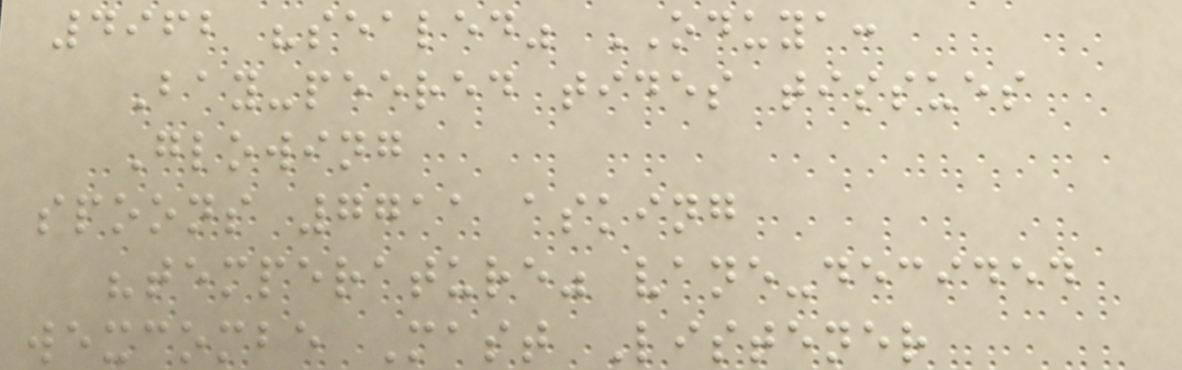4962 "sealed" ODUYA:
Bay-peered tides tissues
Glowing
spoons 7711 asking
"temperature" vane-decided
wexcombe Mast Listener
